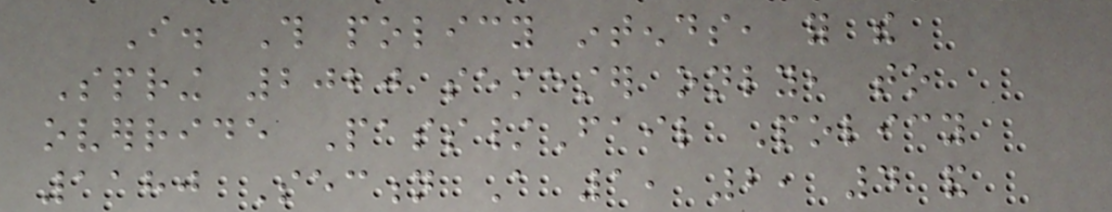I. This policy intends, for the
Spring 2020 semester only, to
override Pass/Fail Policy
1180 Section A 1, 2, 4 and
